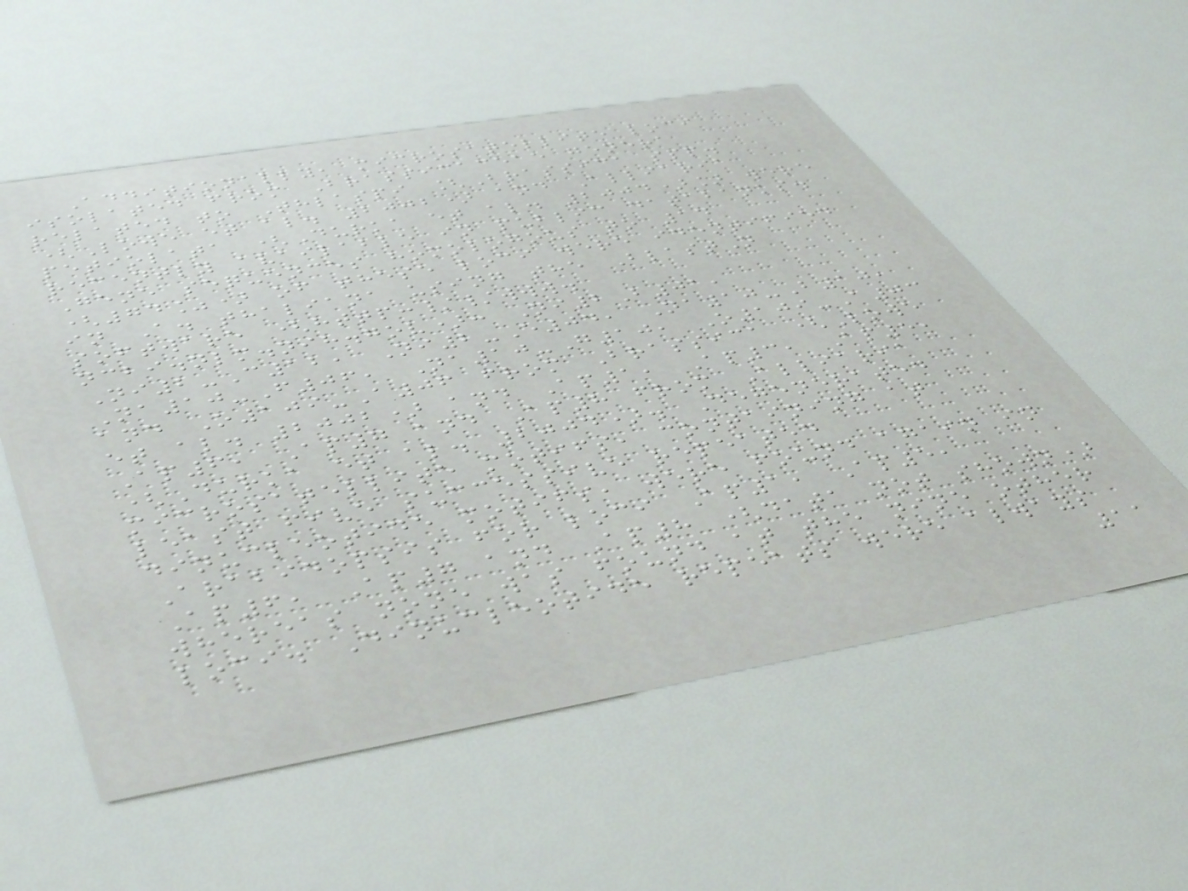Additionally, microsatellite loci
isolated from Brassicaceae genera
related to Thlaspi [Brassica spp.
(Lowe et al. 2002) and Alliaria
petiolata (Durka et al. 2004)] were
recently available in public databanks.
Gene sequences homologous to 14
(74%) of these loci were identified
in A. thaliana using the BlastN
software (http://www.
ncbi.nlm.nih.gov): Ni2B01,
Ni2-C12, Ni2-E04, Na10-B10,
Na10-F06, Na10-G10, O109-A03
and O109-A06 from Brassica (Lowe
et al. 2002) and Ap1, Ap3, Ap5,
Ap6, Ap7 and Ap8 from Alliaria
(Durka et al. 2004). Degenerated
microsatellite motifs, containing at
least five successive repeated
dinucleotide motifs, were found again in
Arabidopsis for loci Ap1, Ap5,
Ap6, Ap7 and Ap8 (data not shown)
whereas none was found at the nine other
loci. Dinucleotide repeats were always
11
